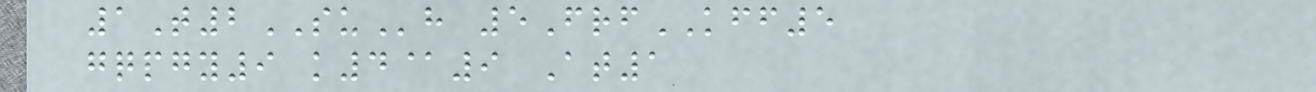1T2SUh 5FrfKFF5
gqpgy9 k4@9 At1
